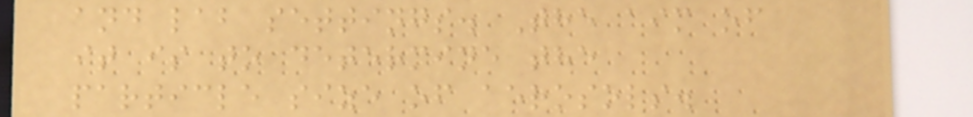and lab settings. The aim of
it is to determine the
particle size of aerosols.
